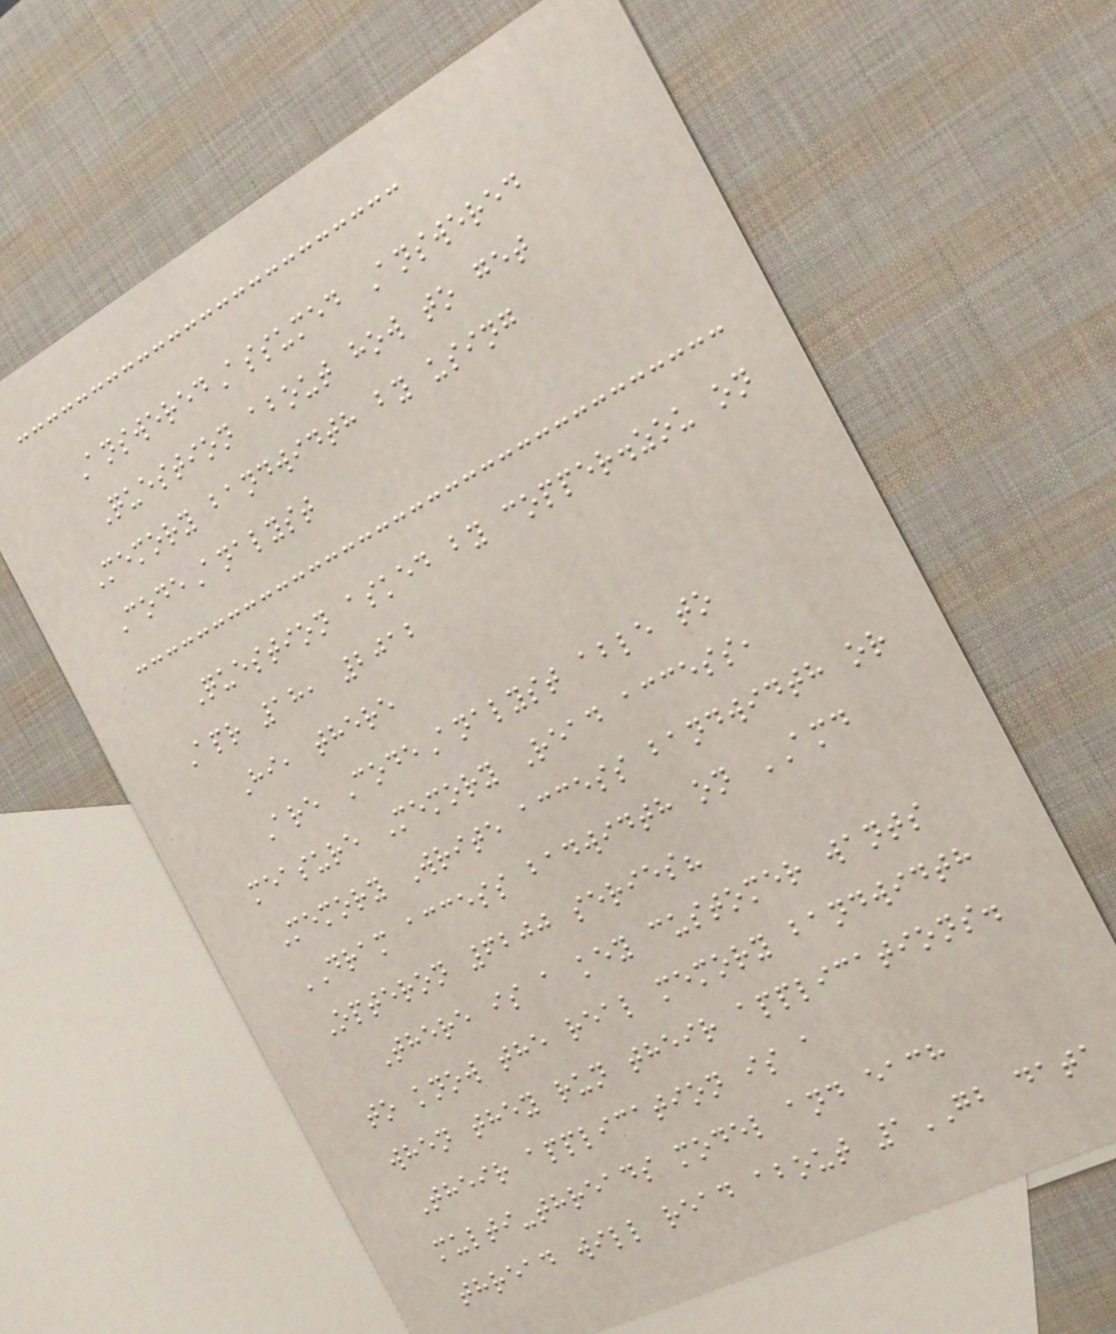AnsweredAssumed Answered
Question about how to get
Memory bandwidth by using
CodeAnalyst
Question asked by copper.zou on
Apr 18, 2012
Hi, there
Are CodeAnalyst able to
measure Memory Read access,
Memory Write access bandwidth or
DRAM access badwidth on AMD
Opteron 6200 series?
There is a key customer wants
to know the real memory bandwidth
when they run their applications.
Their application is a
multi-threads model and each
thread will read about 1GB data
